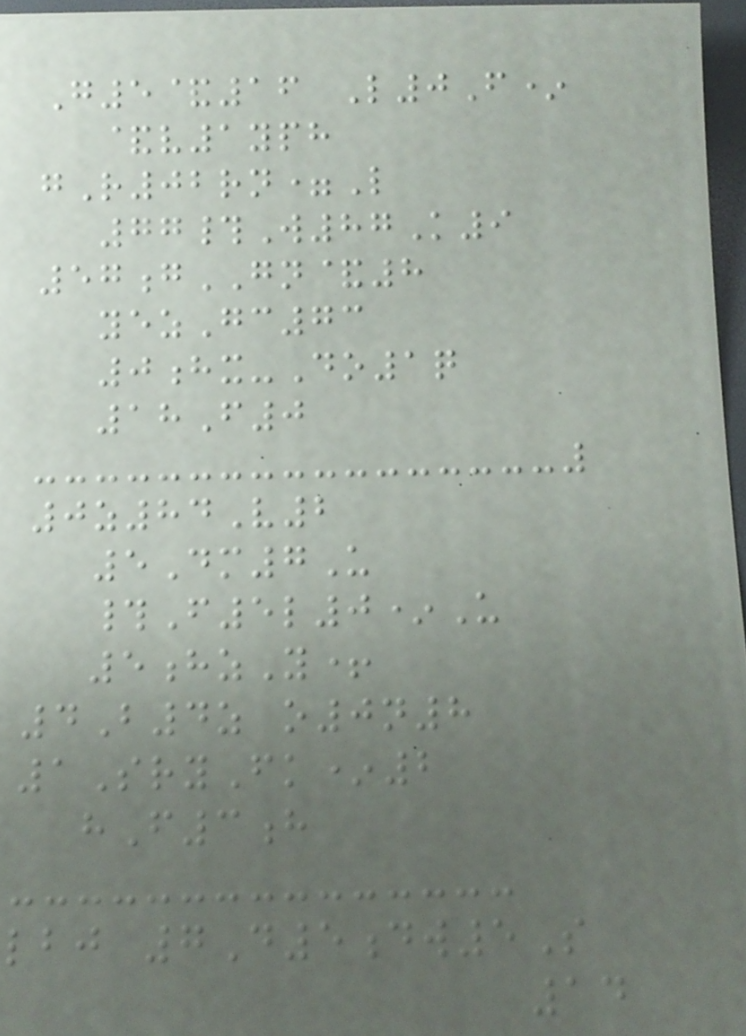G5&16 L0F*
&v1yph
gR02rn=L
77#W87K9
57gGN&8
yezGc73
0hx-Do1q
18F0
0z84V2
5Dm7U
#F5l0*U
5hzY+
4B4z o0n8
1SryFk*2
hF3h
lbj 7D5dw5S
14
